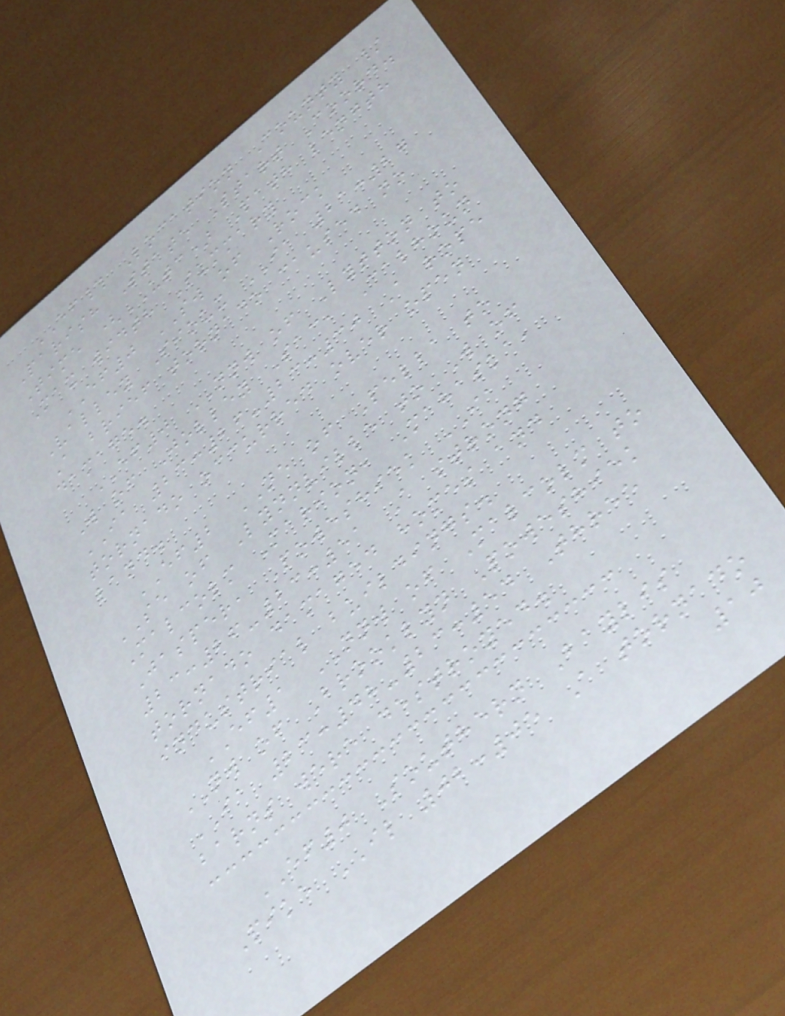EF# Location County /
Parish State Start Coord.
Time (UTC) Path length
Max width Summary
EF0 SW of Rock
Valley Sioux IA 21:27
A brief tornado caused no
damage.
EF0 NNW of Lytton to
W of Jolley Sac, Calhoun
IA 23:26-23:30 A rope
tornado occurred over open
land.
EF2 NE of Pella to
SE of Lynnville to W of
Malcolm Marion, Mahaska,
Jasper, Poweshiek IA
23:26-23:51 A strong
tornado damaged homes and
industrial buildings.
EF1 NNW of Malcolm to
NW of Brooklyn Poweshiek
IA 23:48-23:54 Three
barns were destroyed.
EF0 Southern Baylis
Pike IL 02:05 A tornado
10
